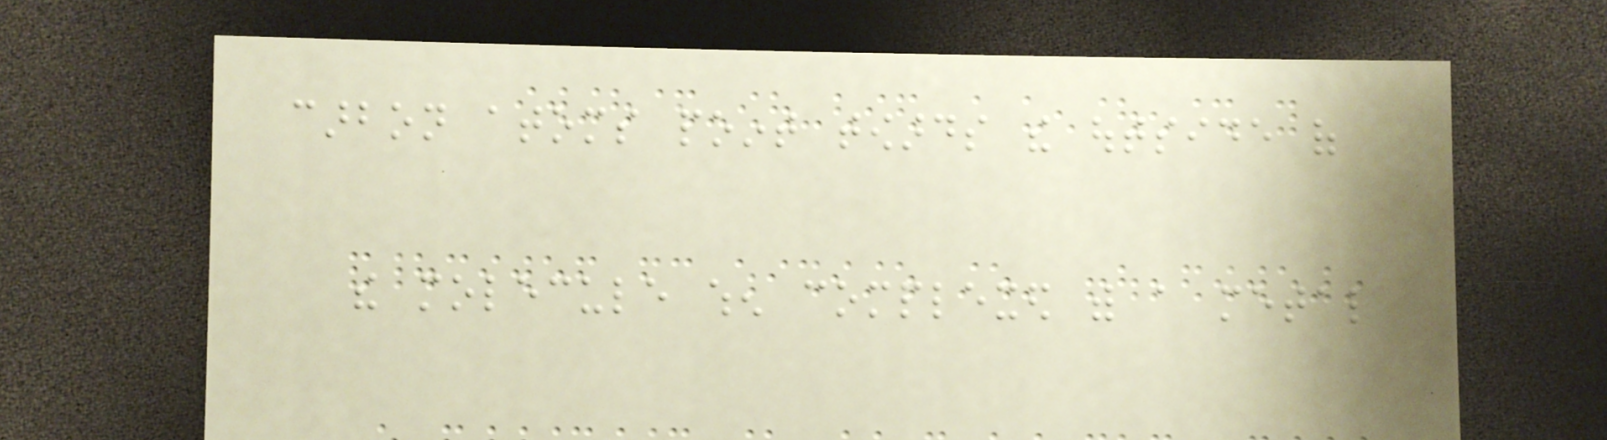carbon atoms point towards the outside of
the molecule when complexed with a metal
